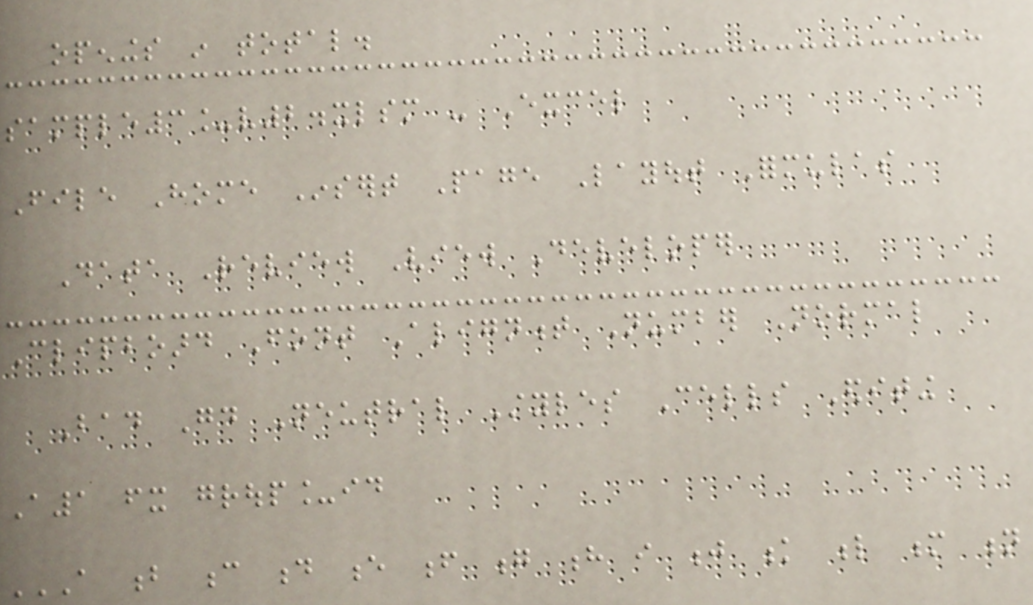openings in total.
sample3_v2.xlsm - Excel
File Home Insert Page Layout Formulas
Data Review View Developer
Clipboard Font Alignment Number Normal
Bad Good Neutral Styles Cells Editing
A1 fx group_id
A B C D E F G H I J K L M N
